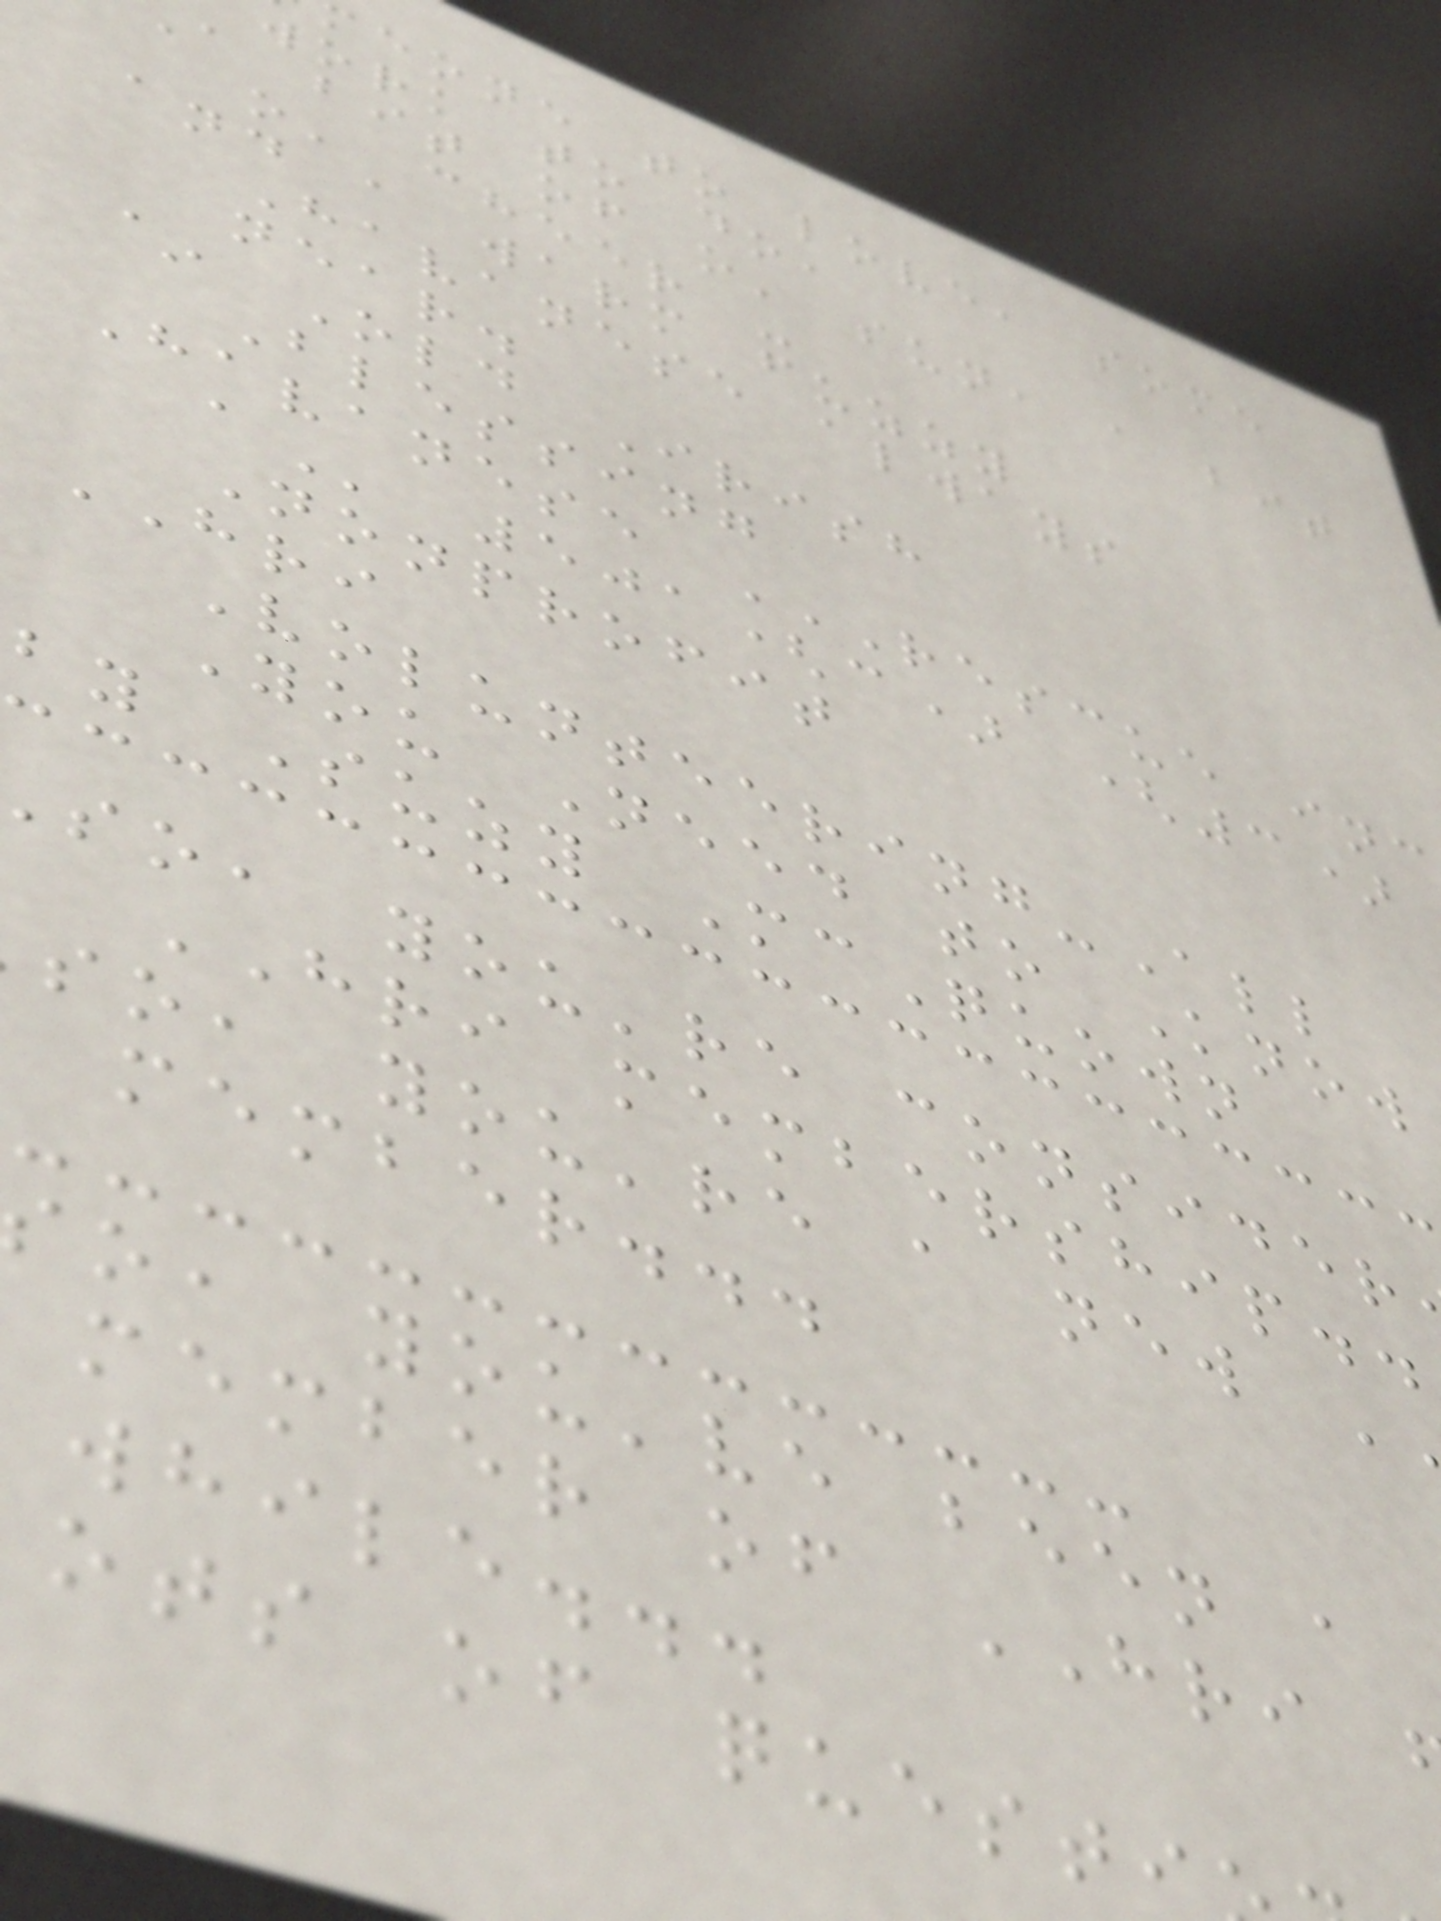eone to love, some
work to do,
a bit of o' sun, a bit
o' cheer -
and a warm fuzzy
Havanese always
near.
~ Old Irish
Blessing
Havanese RESCUE INC
501(c) (3)
Nonprofit
HRI
Volunteering-All
You Need to Know
by Suzy McQuown
so, you're consider
HRI membership..
so, you're a new
member...
o, you've been a
member of HRI
while...
ots of questi
